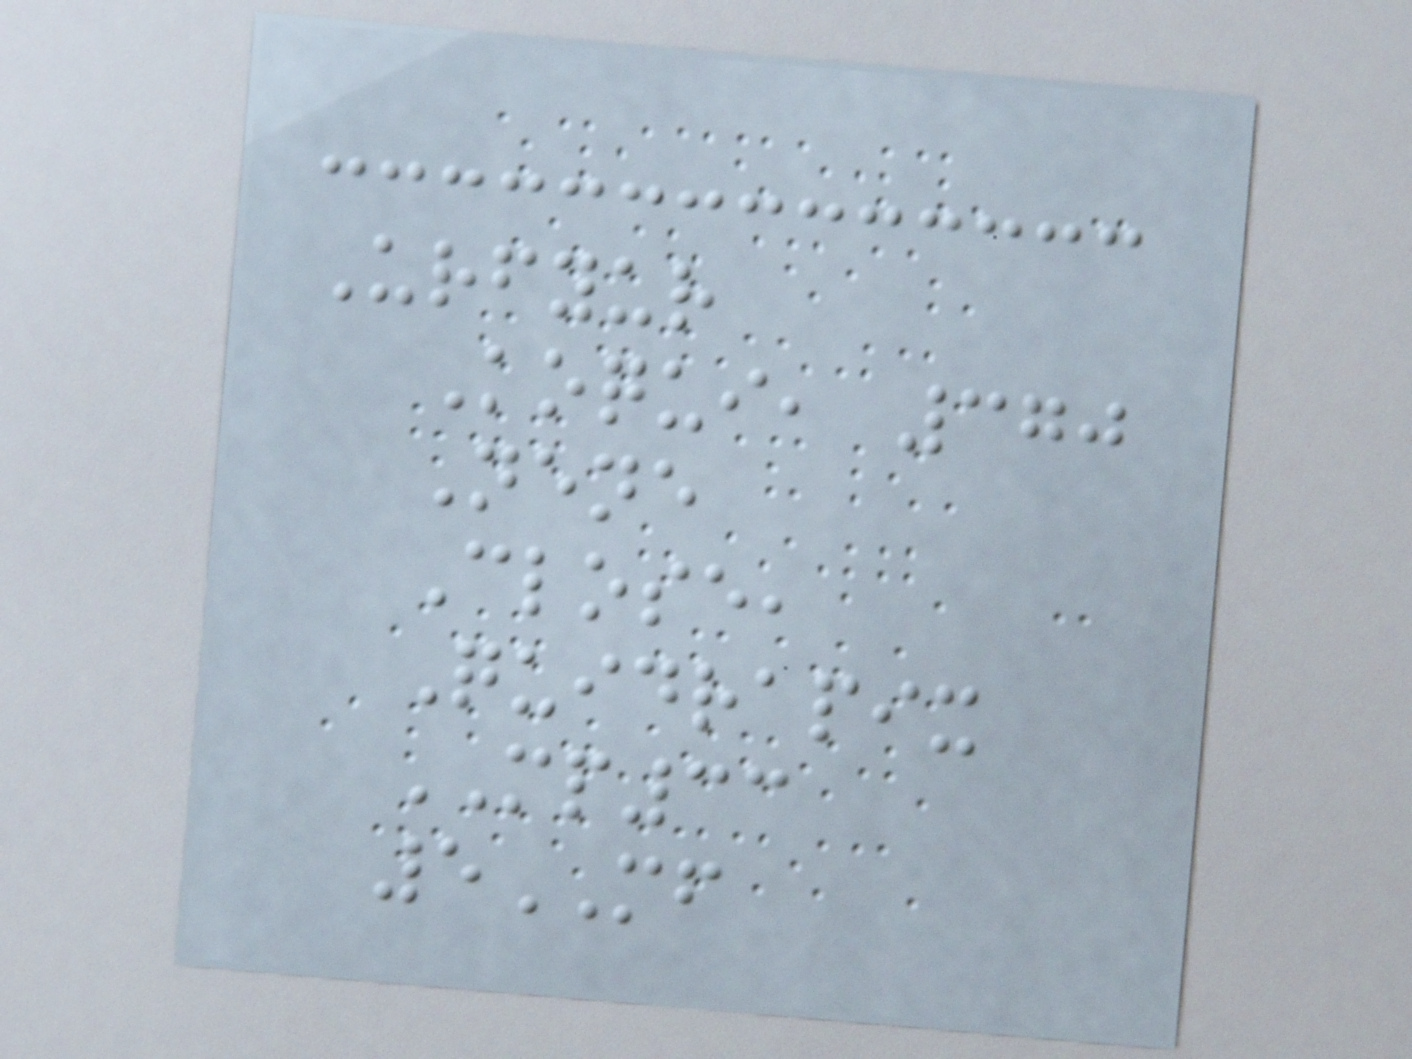Urfyur
Koqui, 370
Nene
Close,
Quidrapix
MP33
5MF
